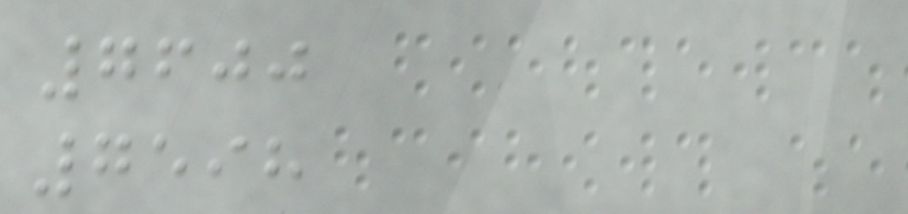7600
7598
